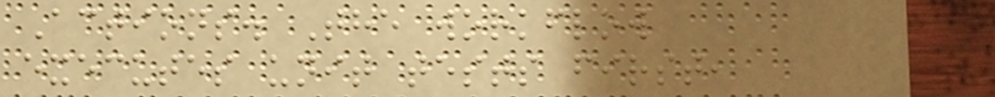Actions. The workflow
executes unit tests first,
